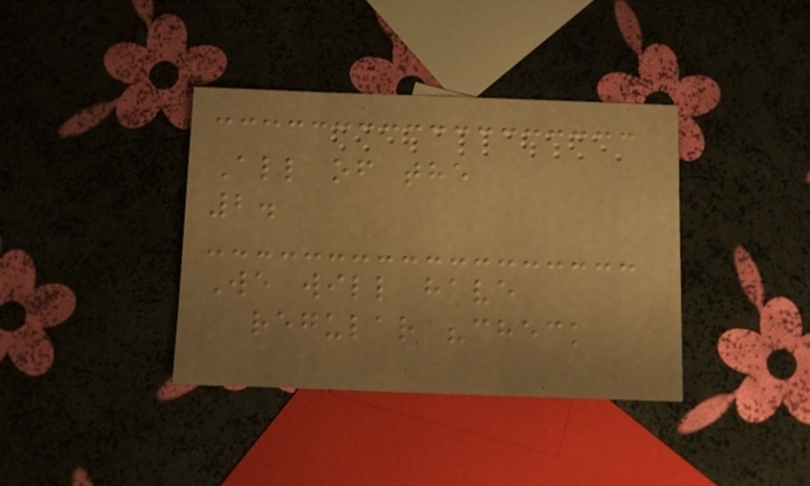All of the
2.
We will have
regular "check
